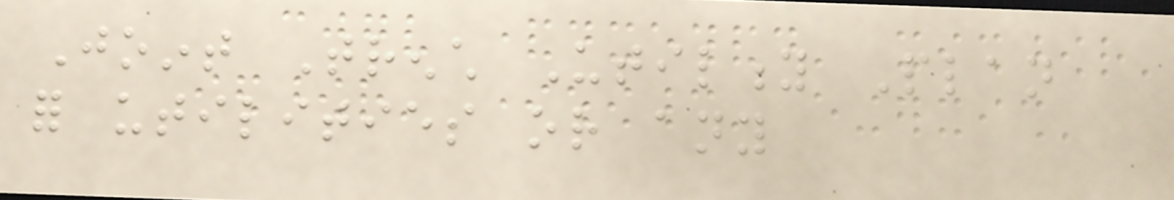Joint Trench Utility Plan
for utilities or any
